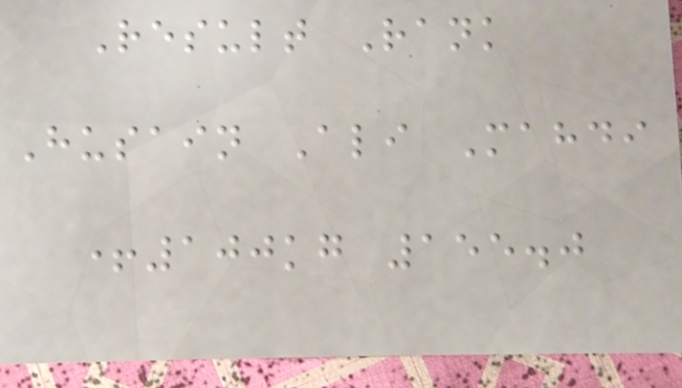Result Rank
Husain Ali Mahdi
+100kg 155.0
